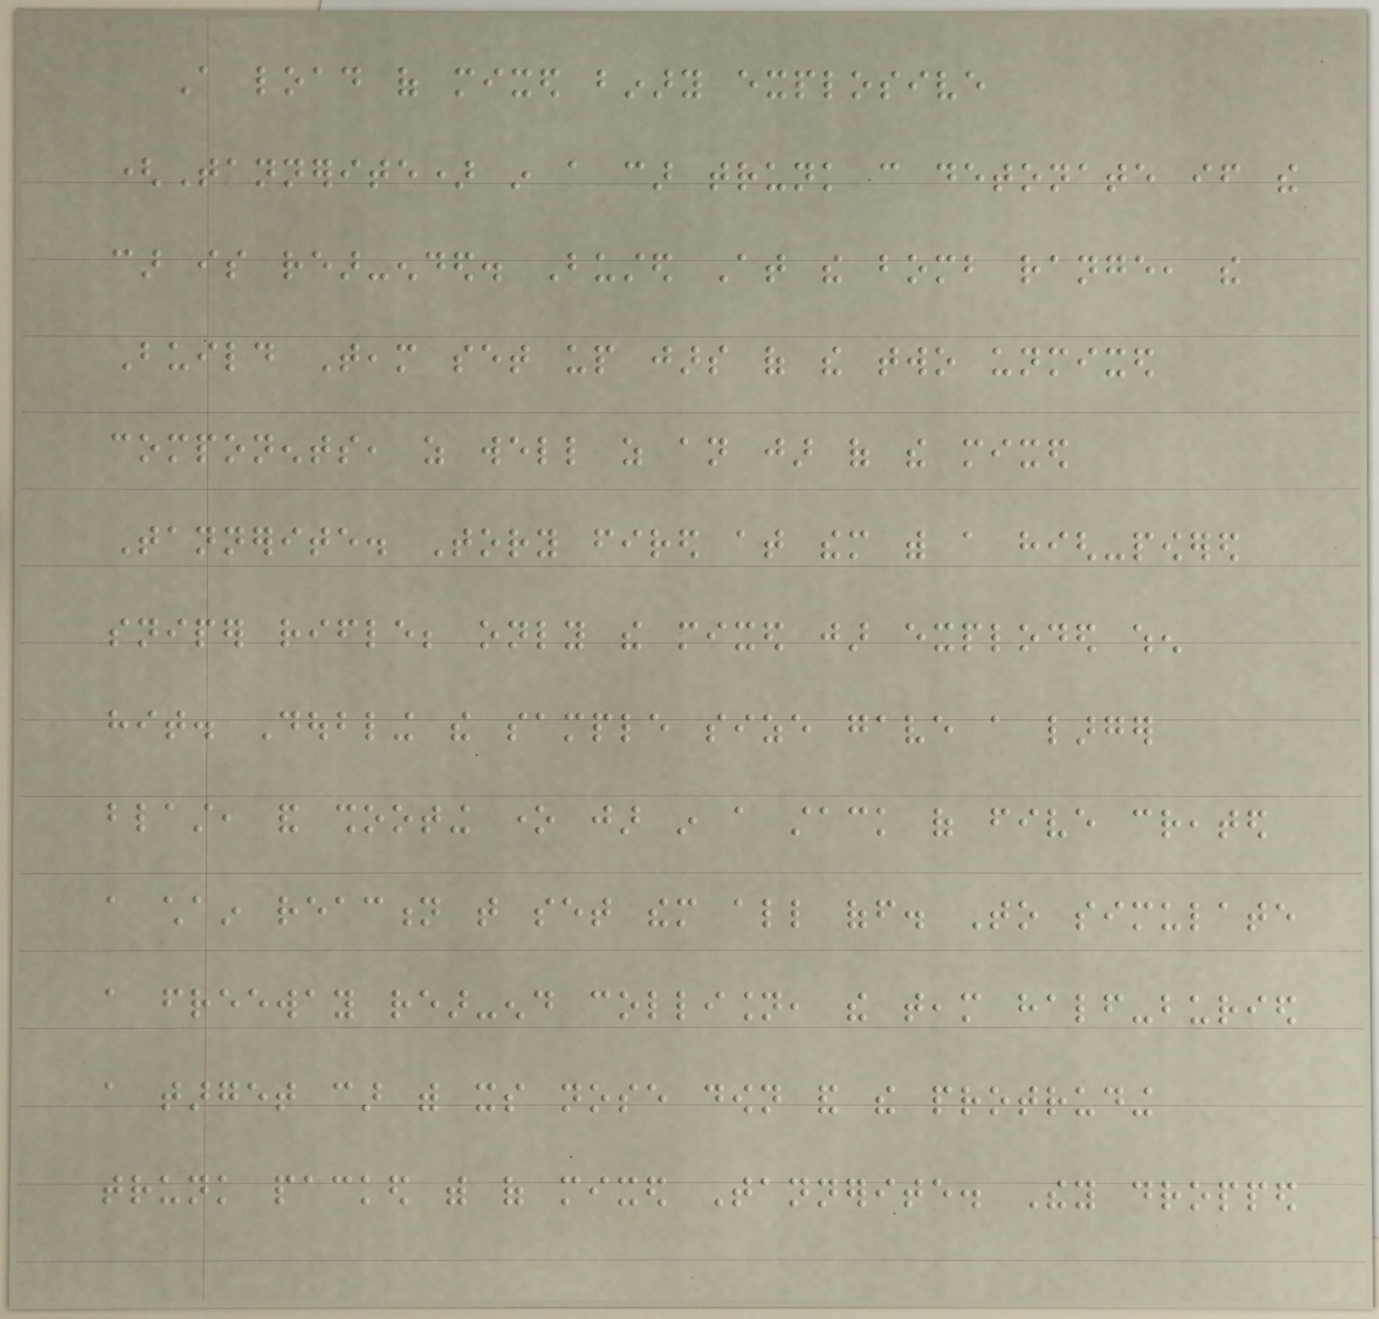A load of mixed binary explosive
(Tannerite) in a car trunk can detonate if the
car is rear-ended. Busted At the bomb range, the
Build Team set up jars of the two unmixed
components, as well as an jar of the mixed
Tannerite. Tory fired at them with a high-powered
sniper rifle; only the mixed jar exploded when
hit. Doubling the sample size gave a larger
blast, and shooting one jar in a stack of five created
a chain reaction that set them all off. To simulate
a freeway rear-end collision, the team half-buried
a target car with its nose down and the protruding
trunk packed with of mixed Tannerite. They dropped
